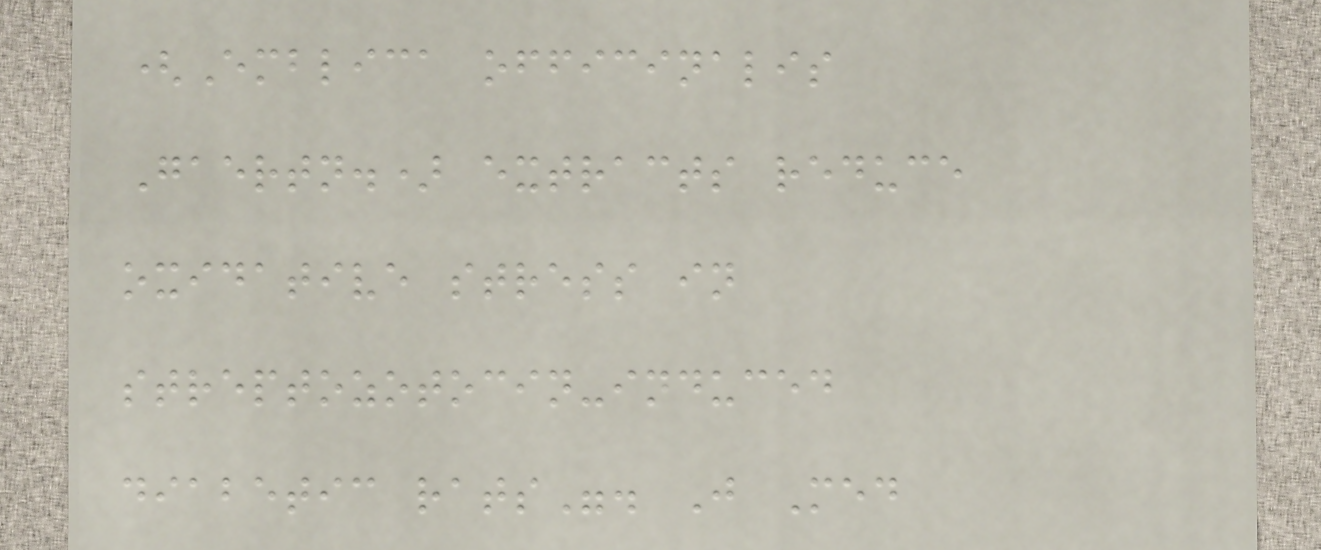(Emblica officinalis
Gaertn.) extracts reduce
oxidative stress in
streptozotocin-induced
diabetic rats". J Med
